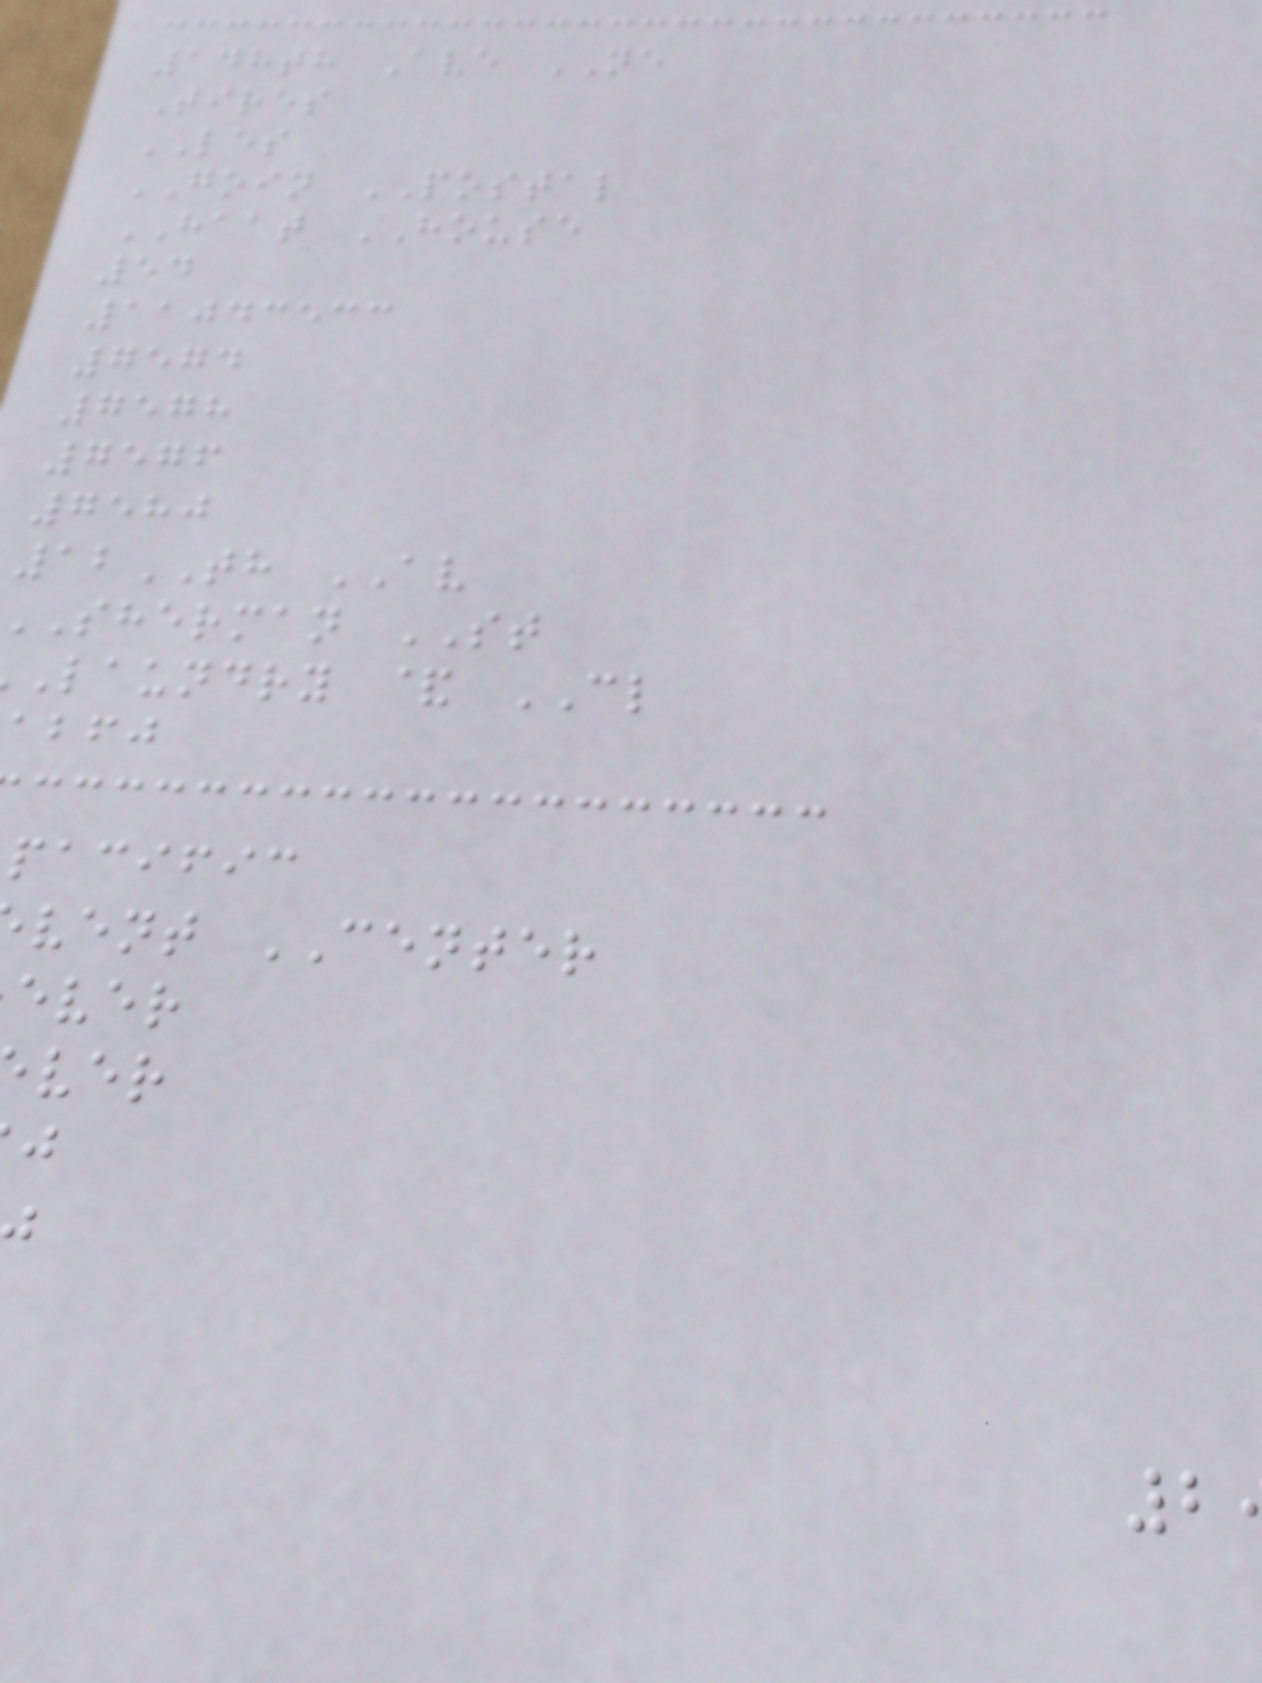148th Ave NE
Tires
LES
GOIN POSTAL
HAAT HOUSE
54
11043533
7574
7578
7576
7580
12TH AV
sherman ST
laundry & CL
abfj
pacific
vent CENTER
ever
